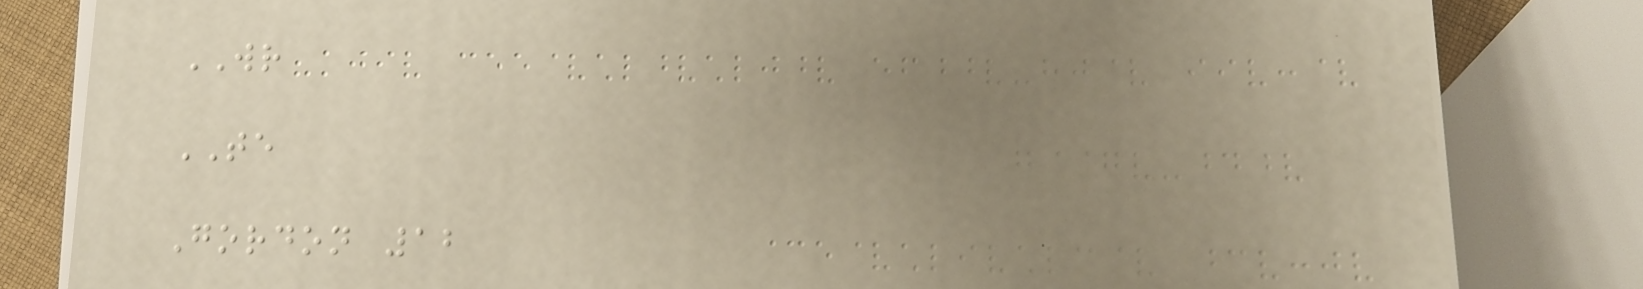WR
TE
Gordon 12
